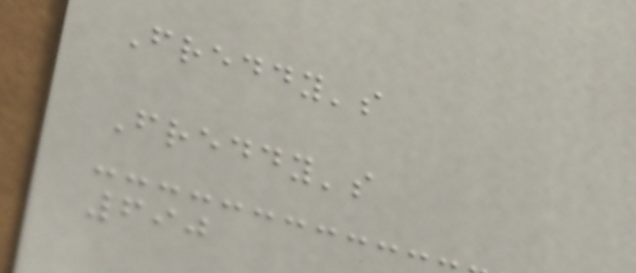Freddy's
Freddy's
690
